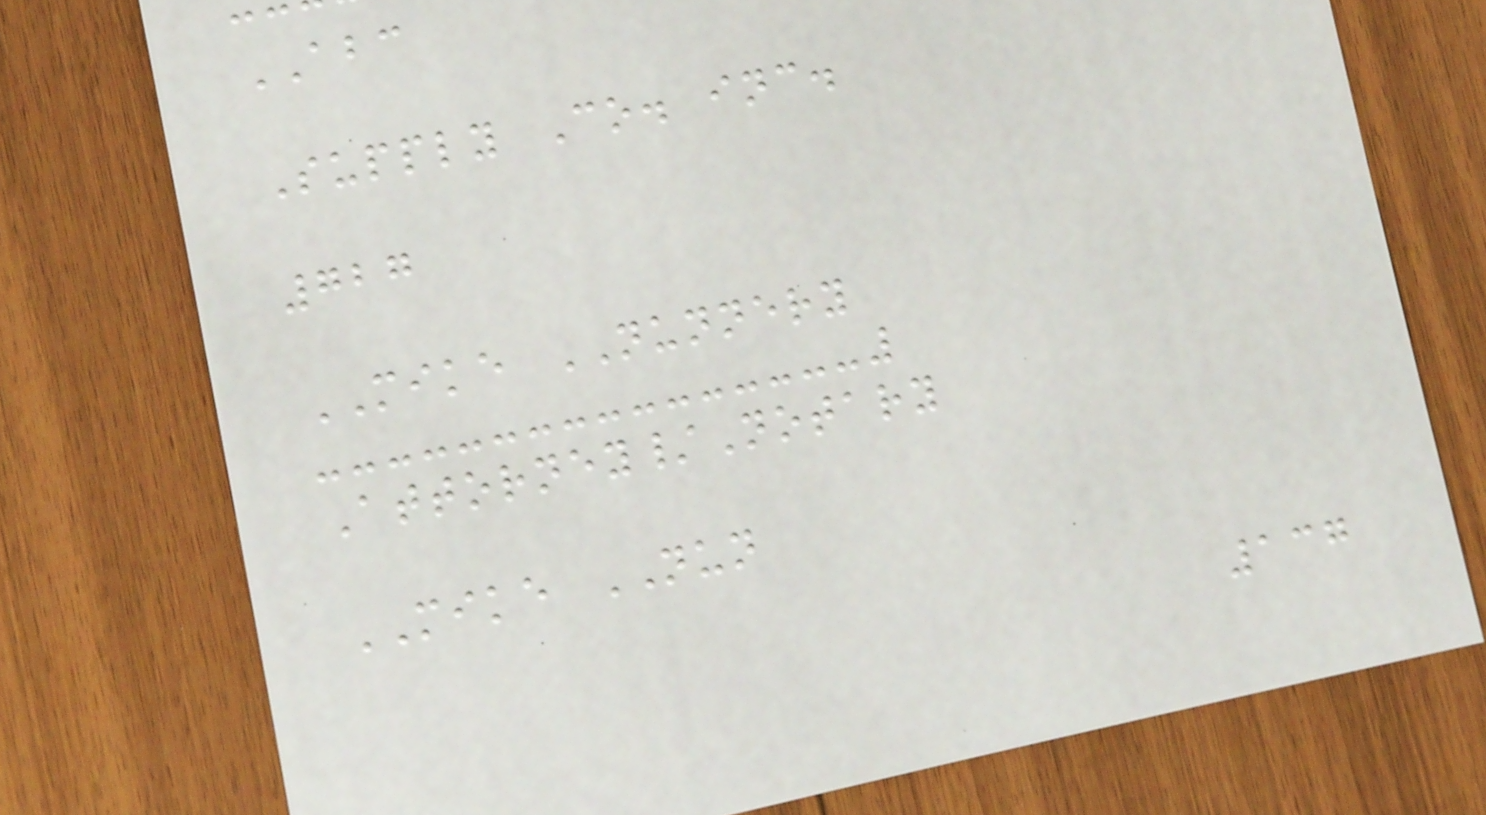ABC
Supply Co. inc.
727
MIKE NUNNERY
Attorney/Notary
MIKE NUN
137
